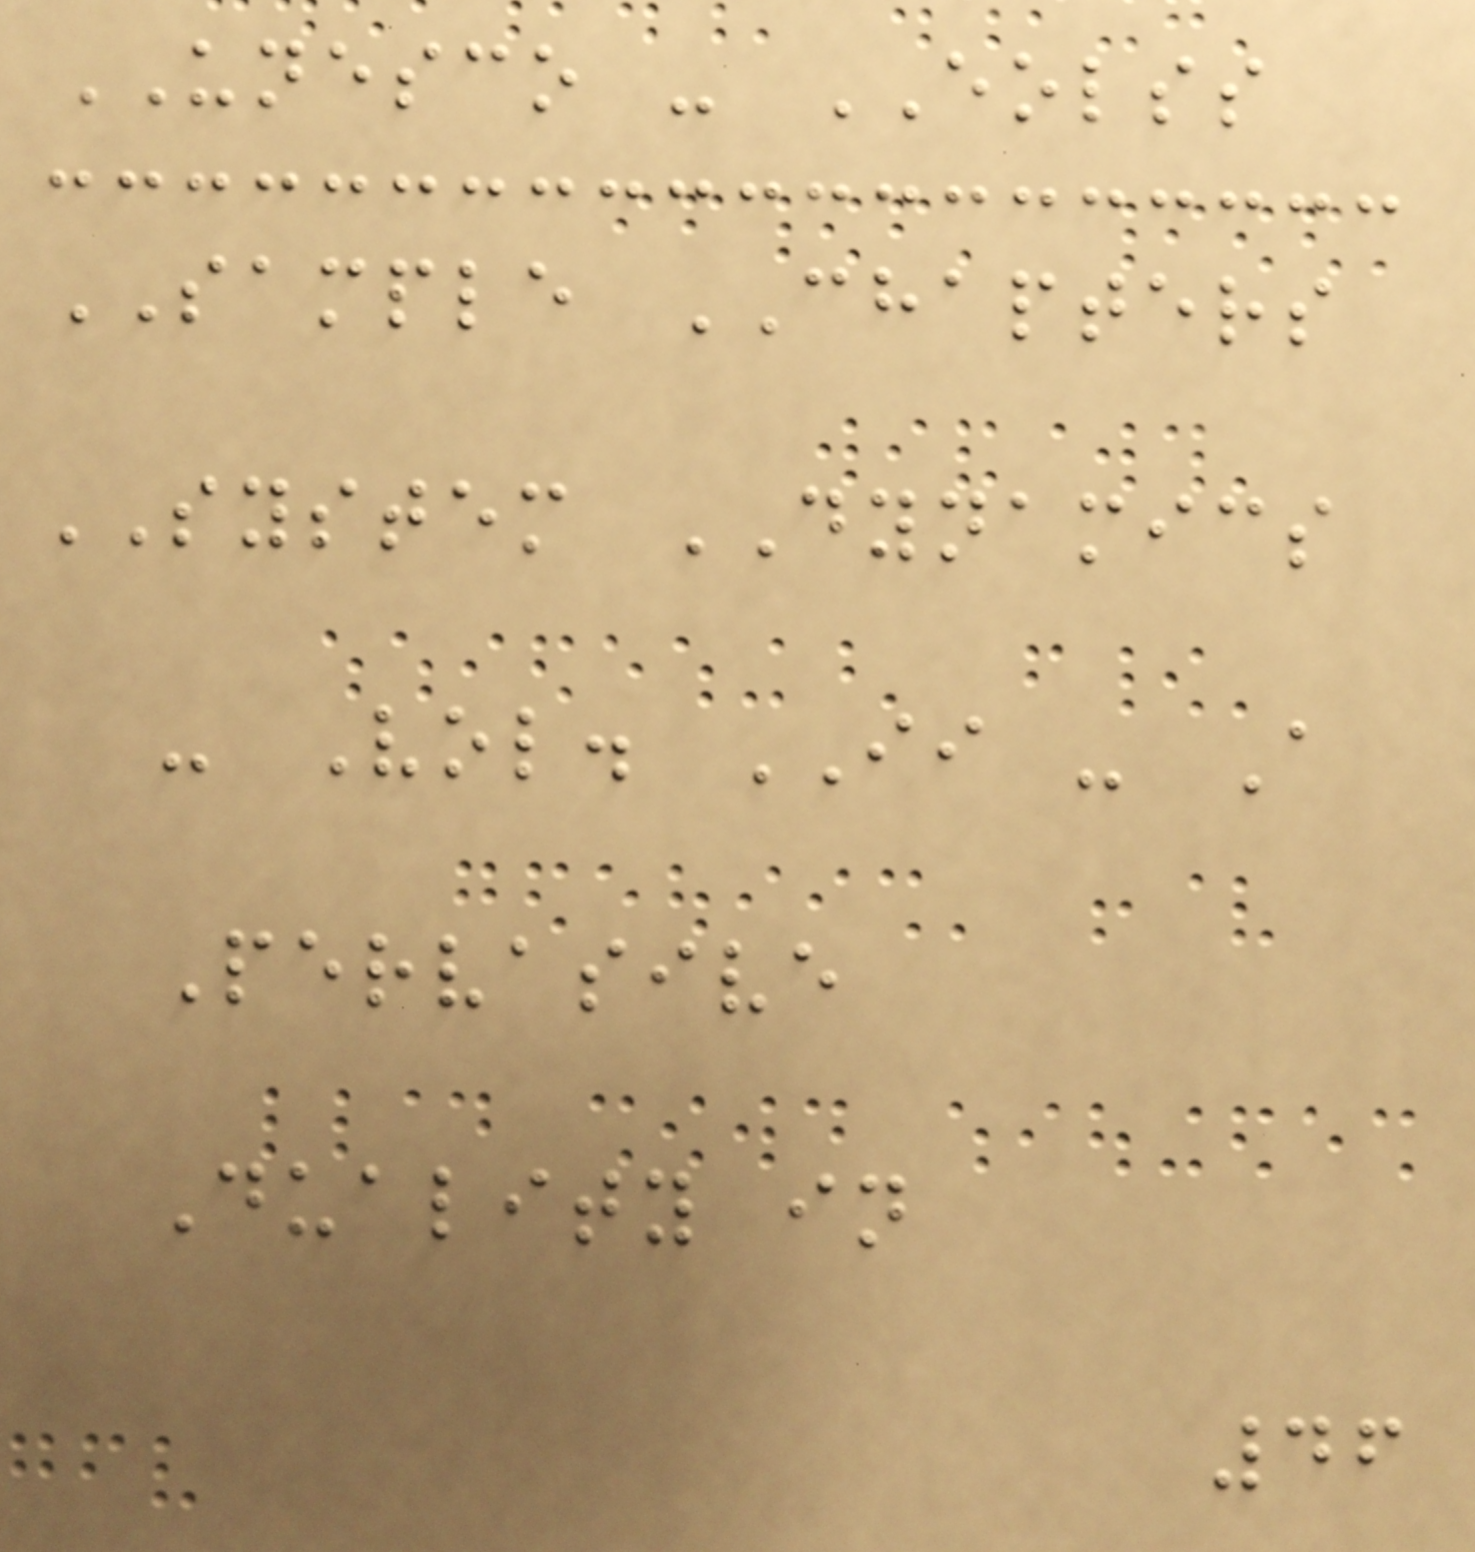UNESCO - EOLSS
SAMPLE CHAPTERS
SYSTEM DYNAMICS
- Vol. II - A
Pervasive
Duality in
46
